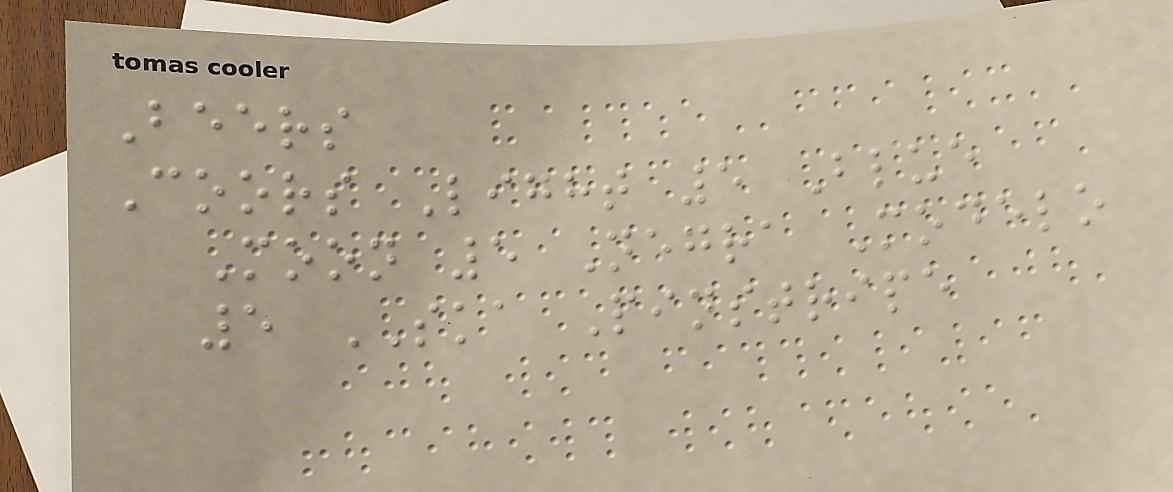Beers
Coors Light 5 Blue
Moon 5 Negra Modelo
5 SKA Pinstripe
